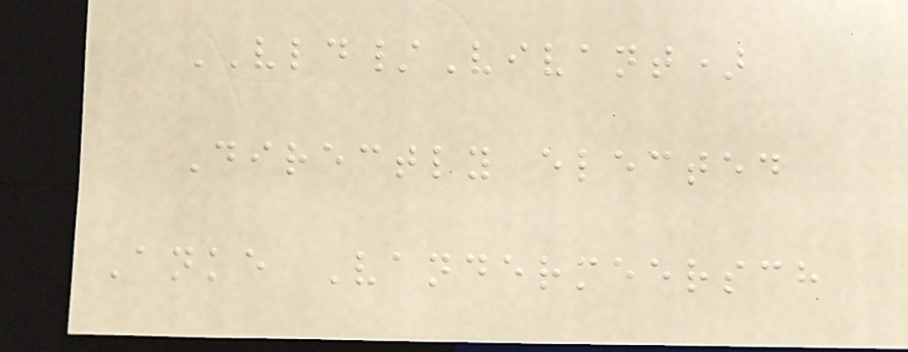VLD/Vivant)
Directly elected
Anke Vandermeersch
